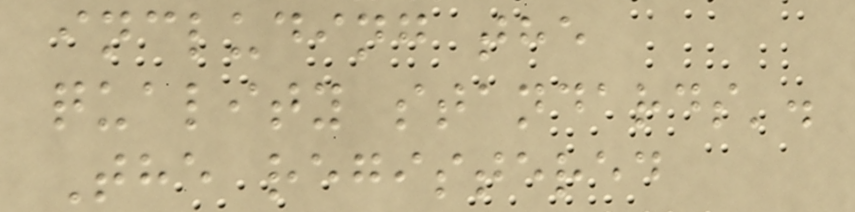including the
quality standards'.
The registered
